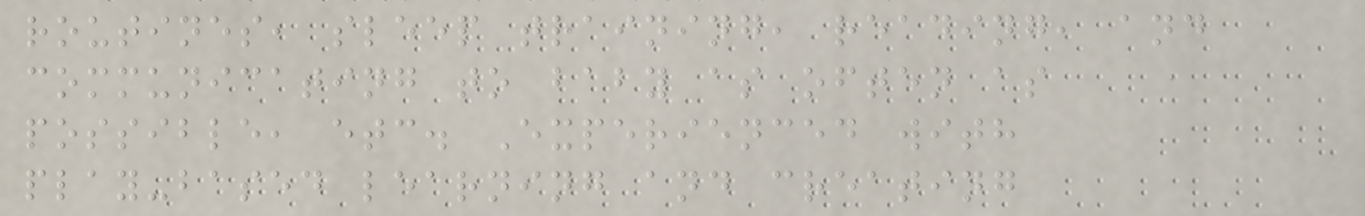routines, sleep training, reading, and
communicating to baby as often as
possible, etc. Experienced with
play-based learning and creating
